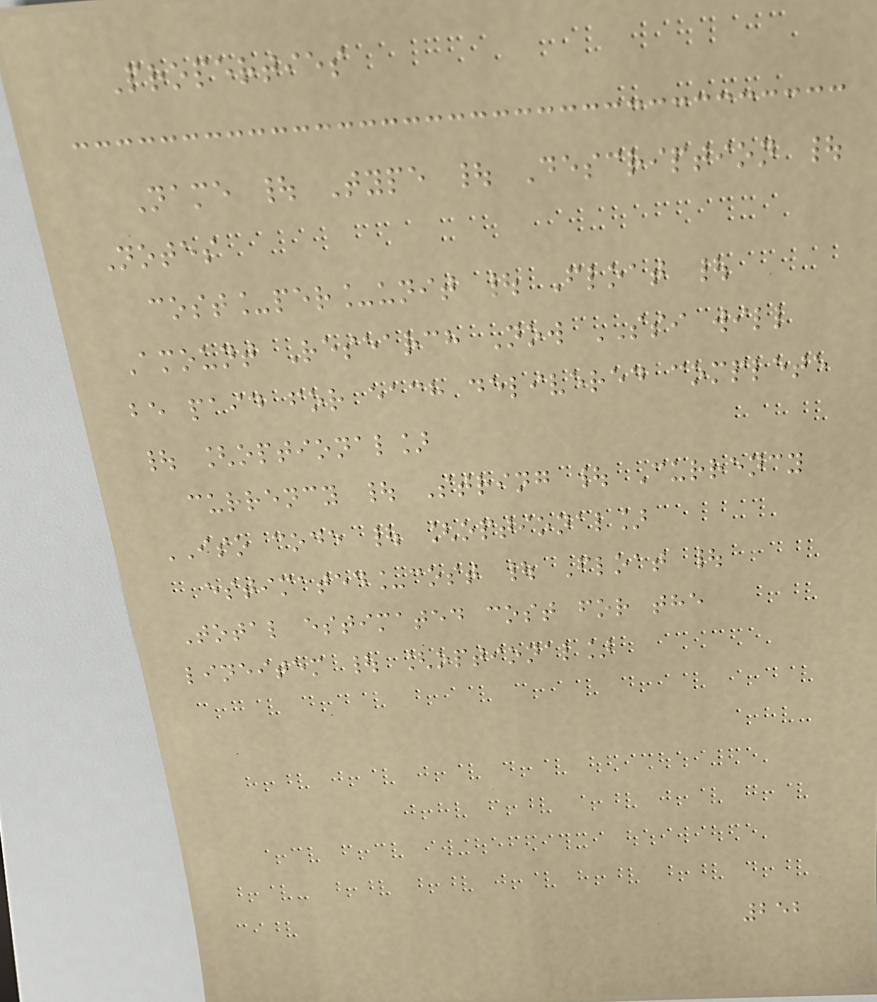Properties
Name | Type | Description |
Notes
cost_per_unit | Float |
Amount Research Now SSI will
be paid for each delivered complete
| [optional]
currency | String | Currency
ISO code | [optional]
estimated_cost | Float |
Total estimated cost for the
lineitem | [optional]
252
